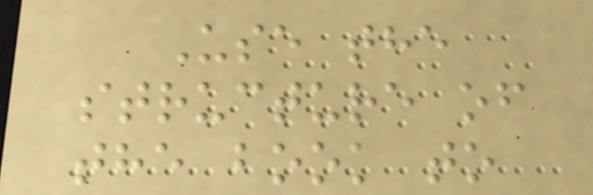Use the
structure of
the book to
